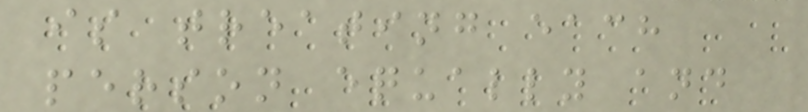is treating each
person equally and
